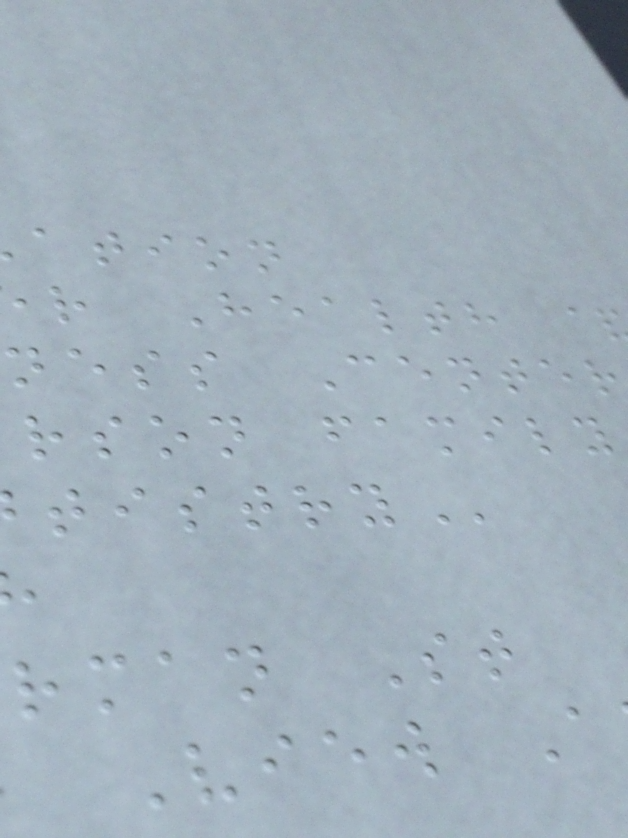ation
r Health
ness Center
rson family
rman St
View A
